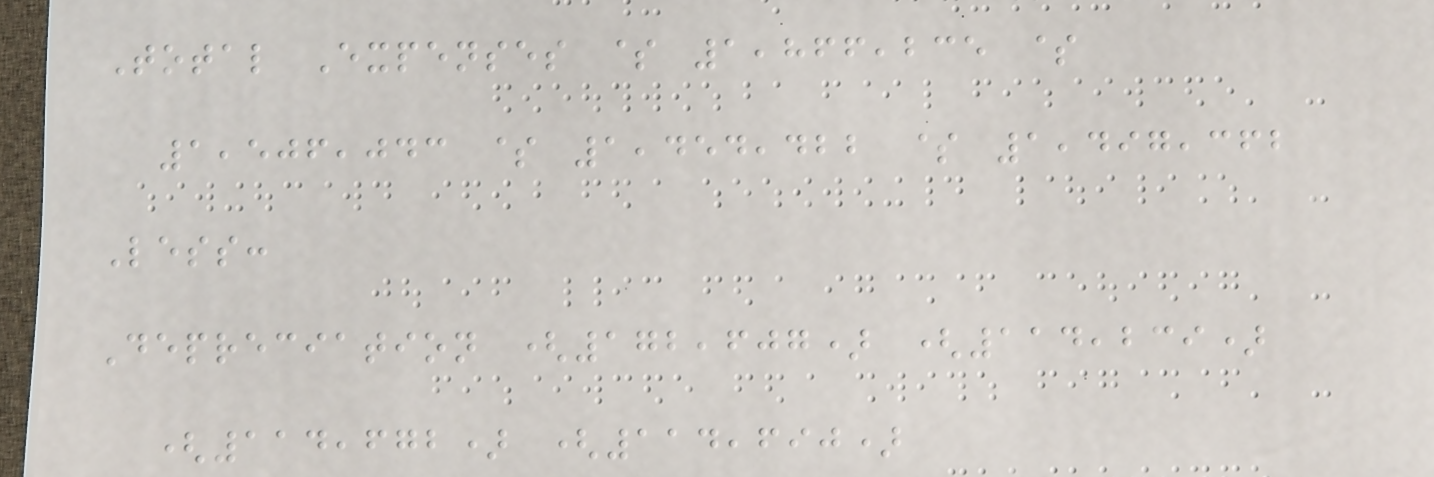Total Expenses $ 1,866,235 $
1,506,043 $ 1,454,422 $ 1,497,362
Less:
Depreciation (172,607) (114,239)
(114,672) (114,690)
